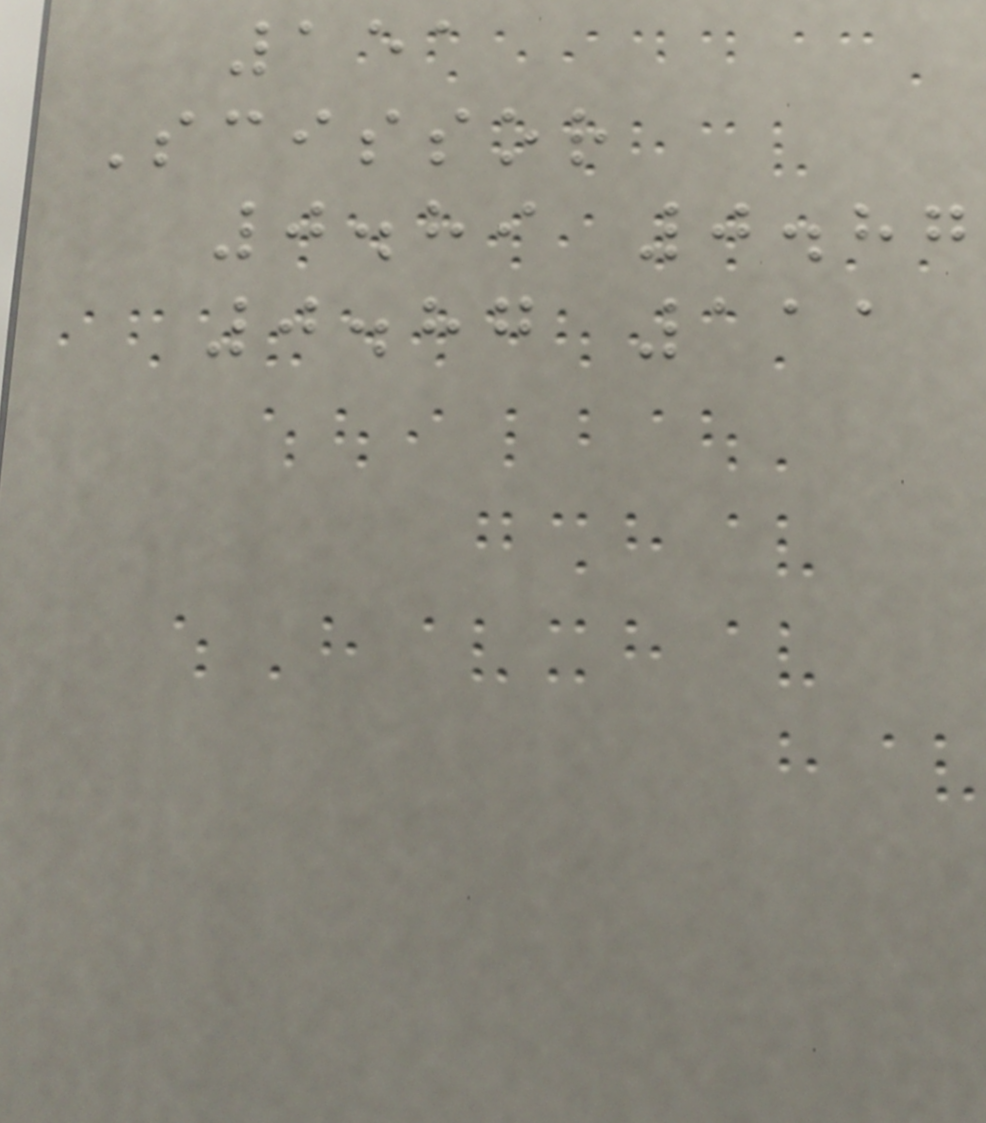151
Scissor
0.89 0.87
0.87 111
